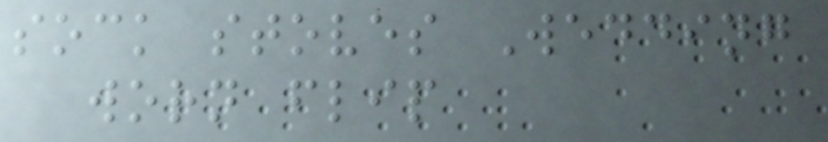sock stoves Wedding
worn flip
